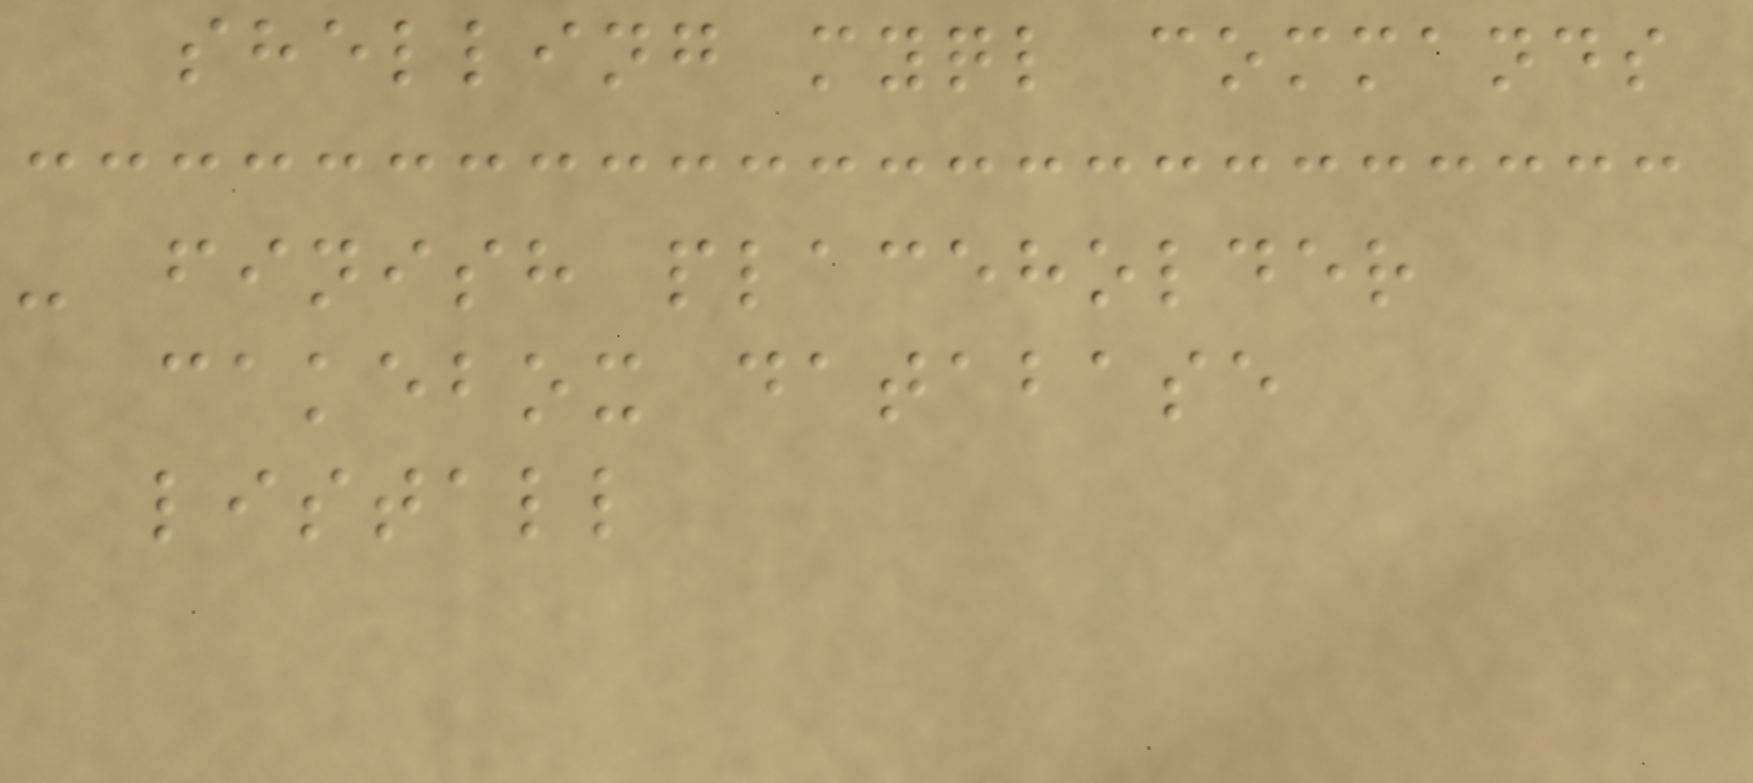shelling myql commands
- finish placeholder
cakebox database
listall
